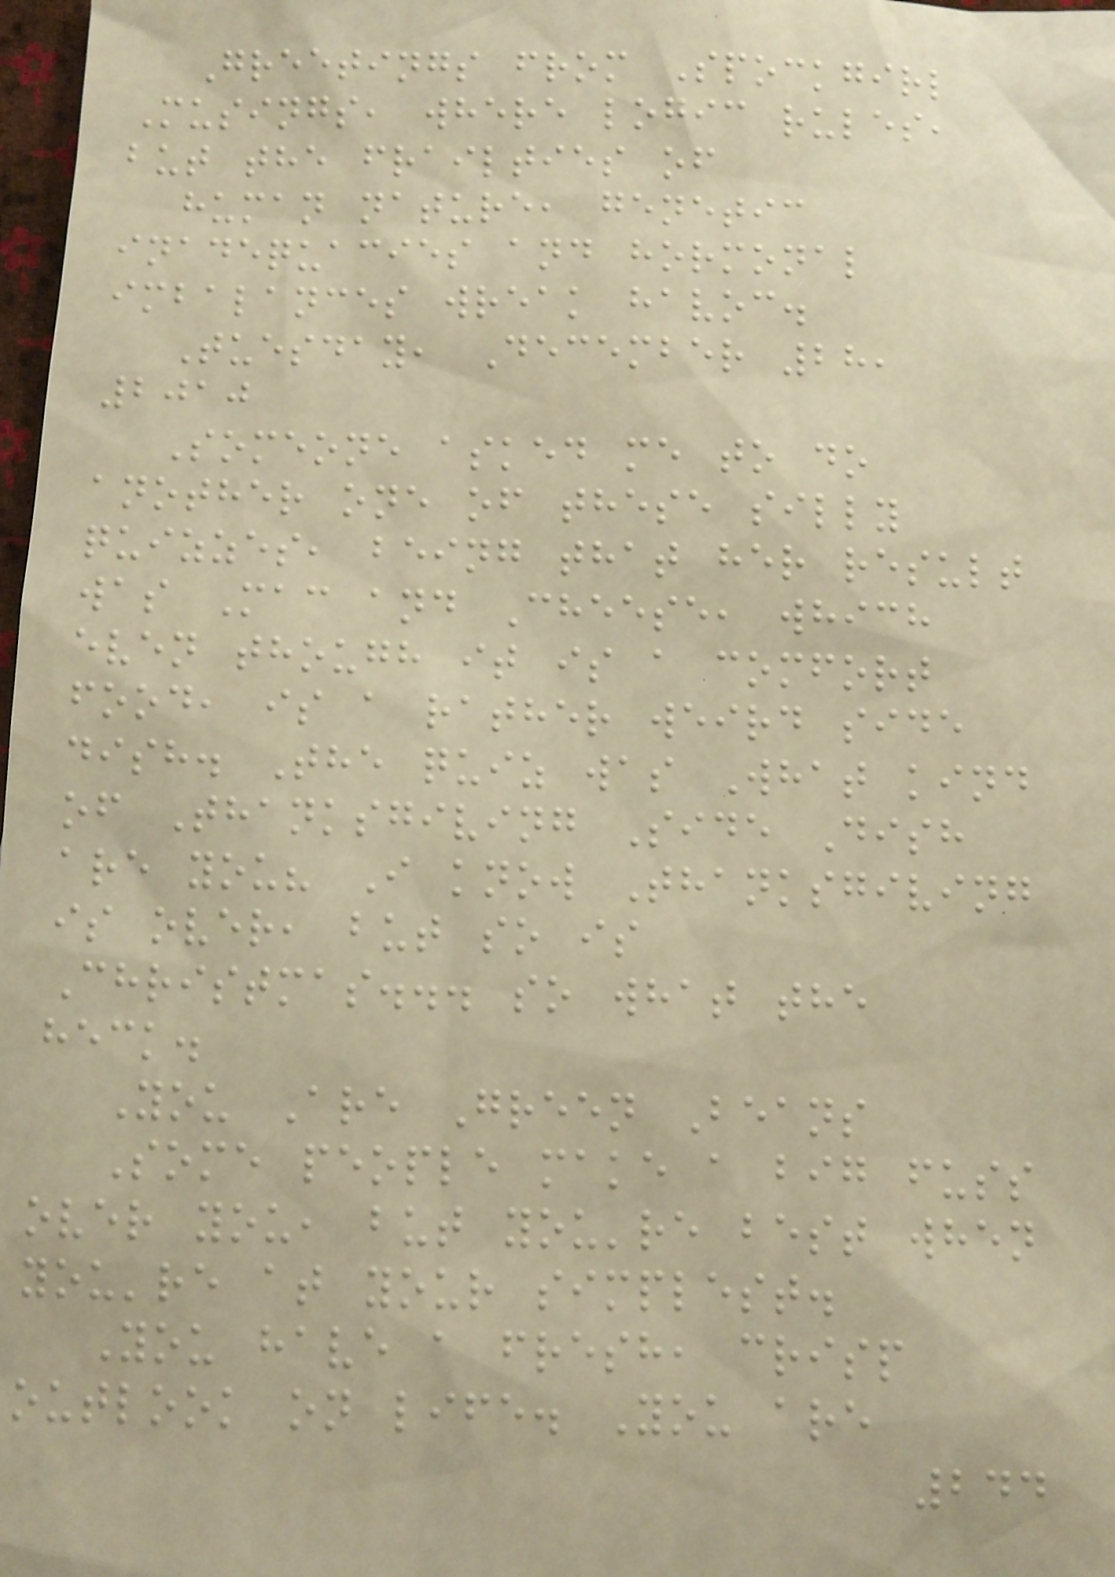Greetings from Spockgirl
Musings, where logic rules,
but the frailties of
human nature, genetic
inadequacies and hormonal
imbalances wreak havoc.
Tuesday, December 28,
2010
Someone asked me to do
another one of these silly
quizzes, being that her result
was Mac and Cheese, which
even though it is a comfort
food, is a rather weird side
dish. The quiz was What kind
of Thanksgiving Side Dish
are you? I know Thanksgiving
is over, but so is
Christmas... so what the
heck.
You Are Green Beans
Some people make a big fuss
over you, but you're best when
you're at your simplest.
You have a fresh, crisp
outlook on life. You are
244
